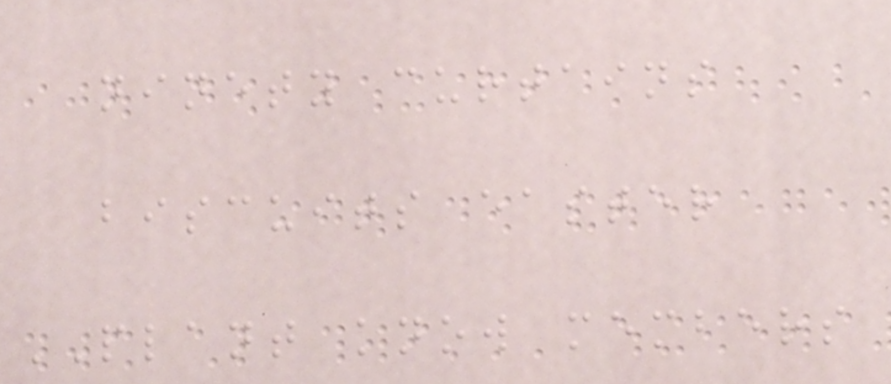ninety curtains
biscuits easter
PLANT know members
